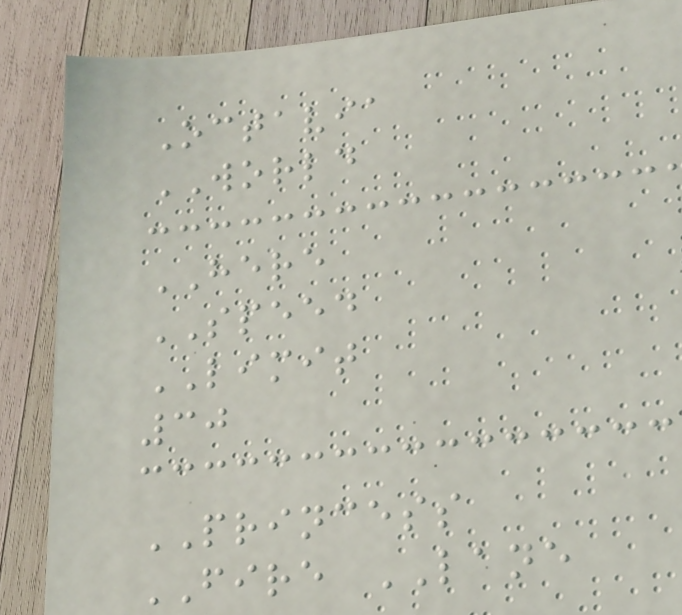Octavia
WORLD
HERE
SPEED
LIMIT
30
PRINCESS
FIRE LANE
